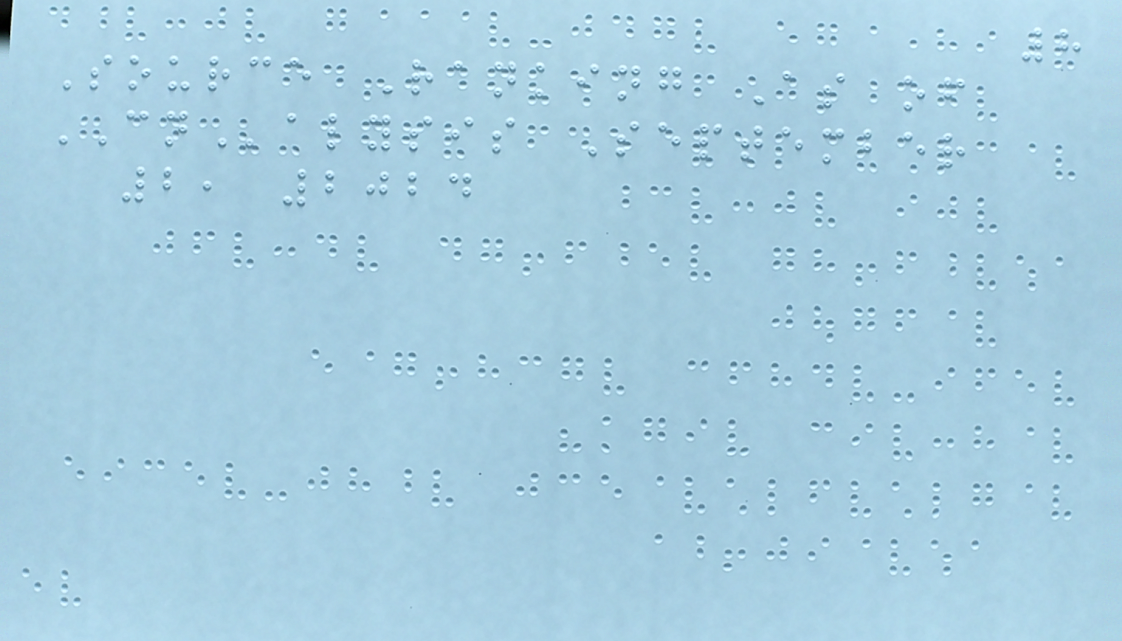8
Source Ranking As of
CNalysis September
2, 2024
